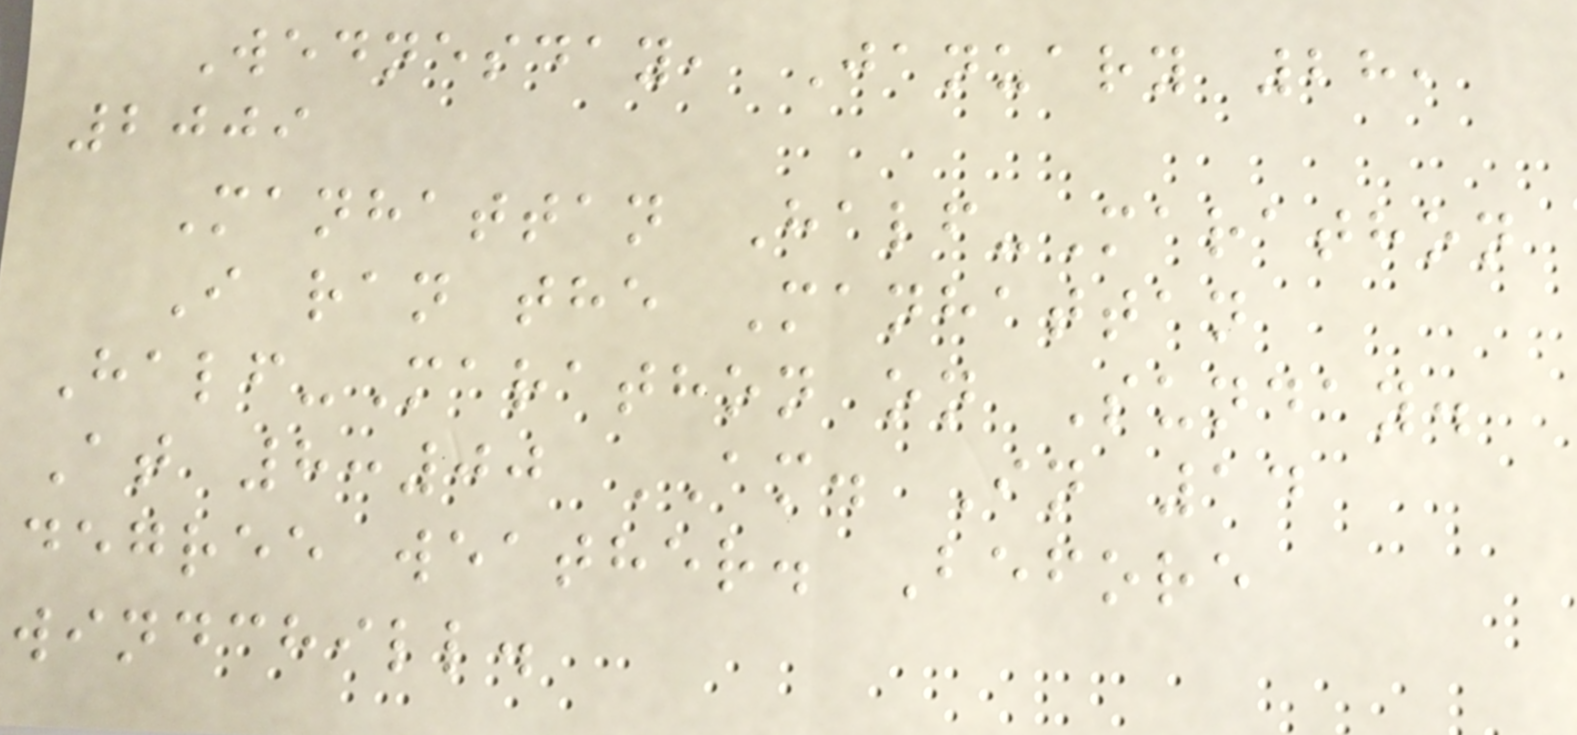Wednesday, January 28,
2009
Manhattan Half-Marathon
I ran the Manhattan
Half-Marathon on Sunday.
At 8:00 AM. In 14
degree weather. Before
windchill.
